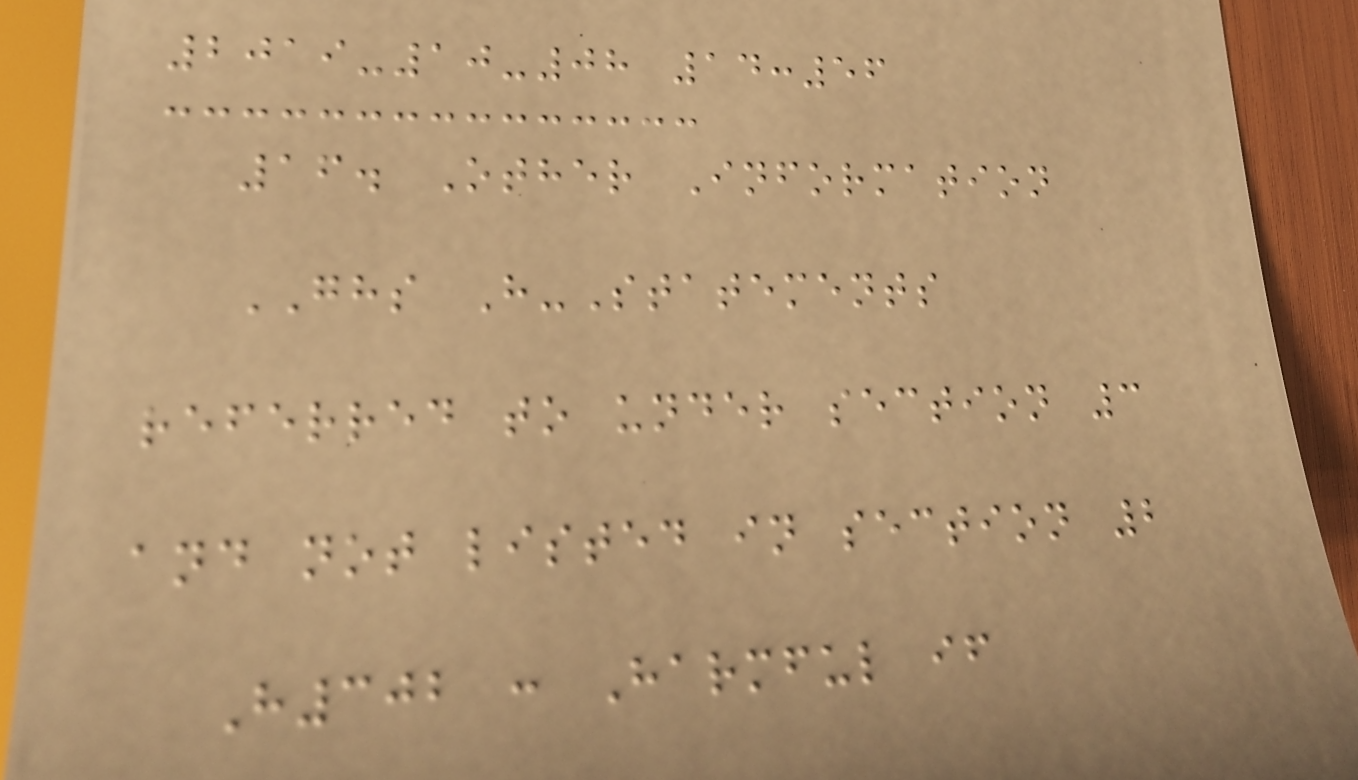2019-10-08 14:56
16. Other Information
GHS H-Statements
referred to under section 3
and not listed in section 2
H302 : Harmful if
